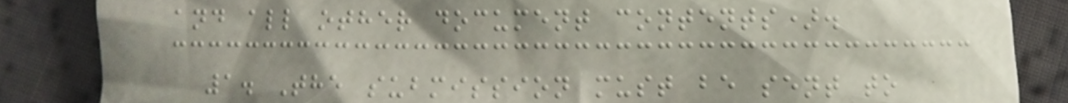and all other document contents).
1. The submission must be sent to
